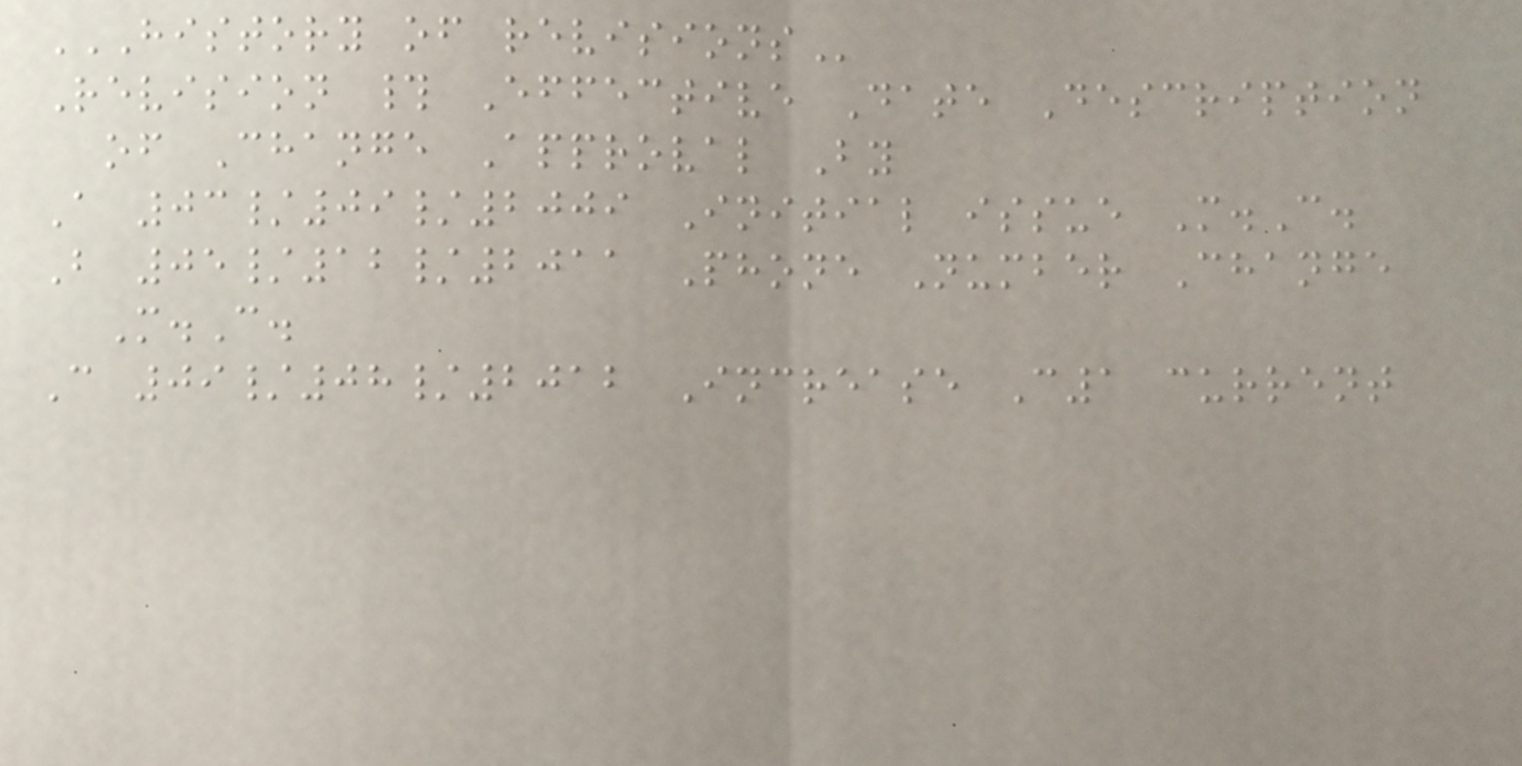HISTORY OF REVISIONS
Revision # Effective Date Description
of Change Approval By
A 03/09/2009 Initial issue M.C.
B 05/12/2011 Phone Number Change
M.C.
C 09/08/2012 Increase C1 current
